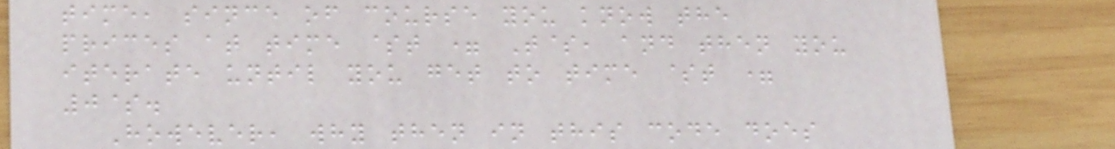time, since of course you know the
prices at time $t = T$, and then you
iterate until you get to time $t =
0$.
However, why then in this code does
